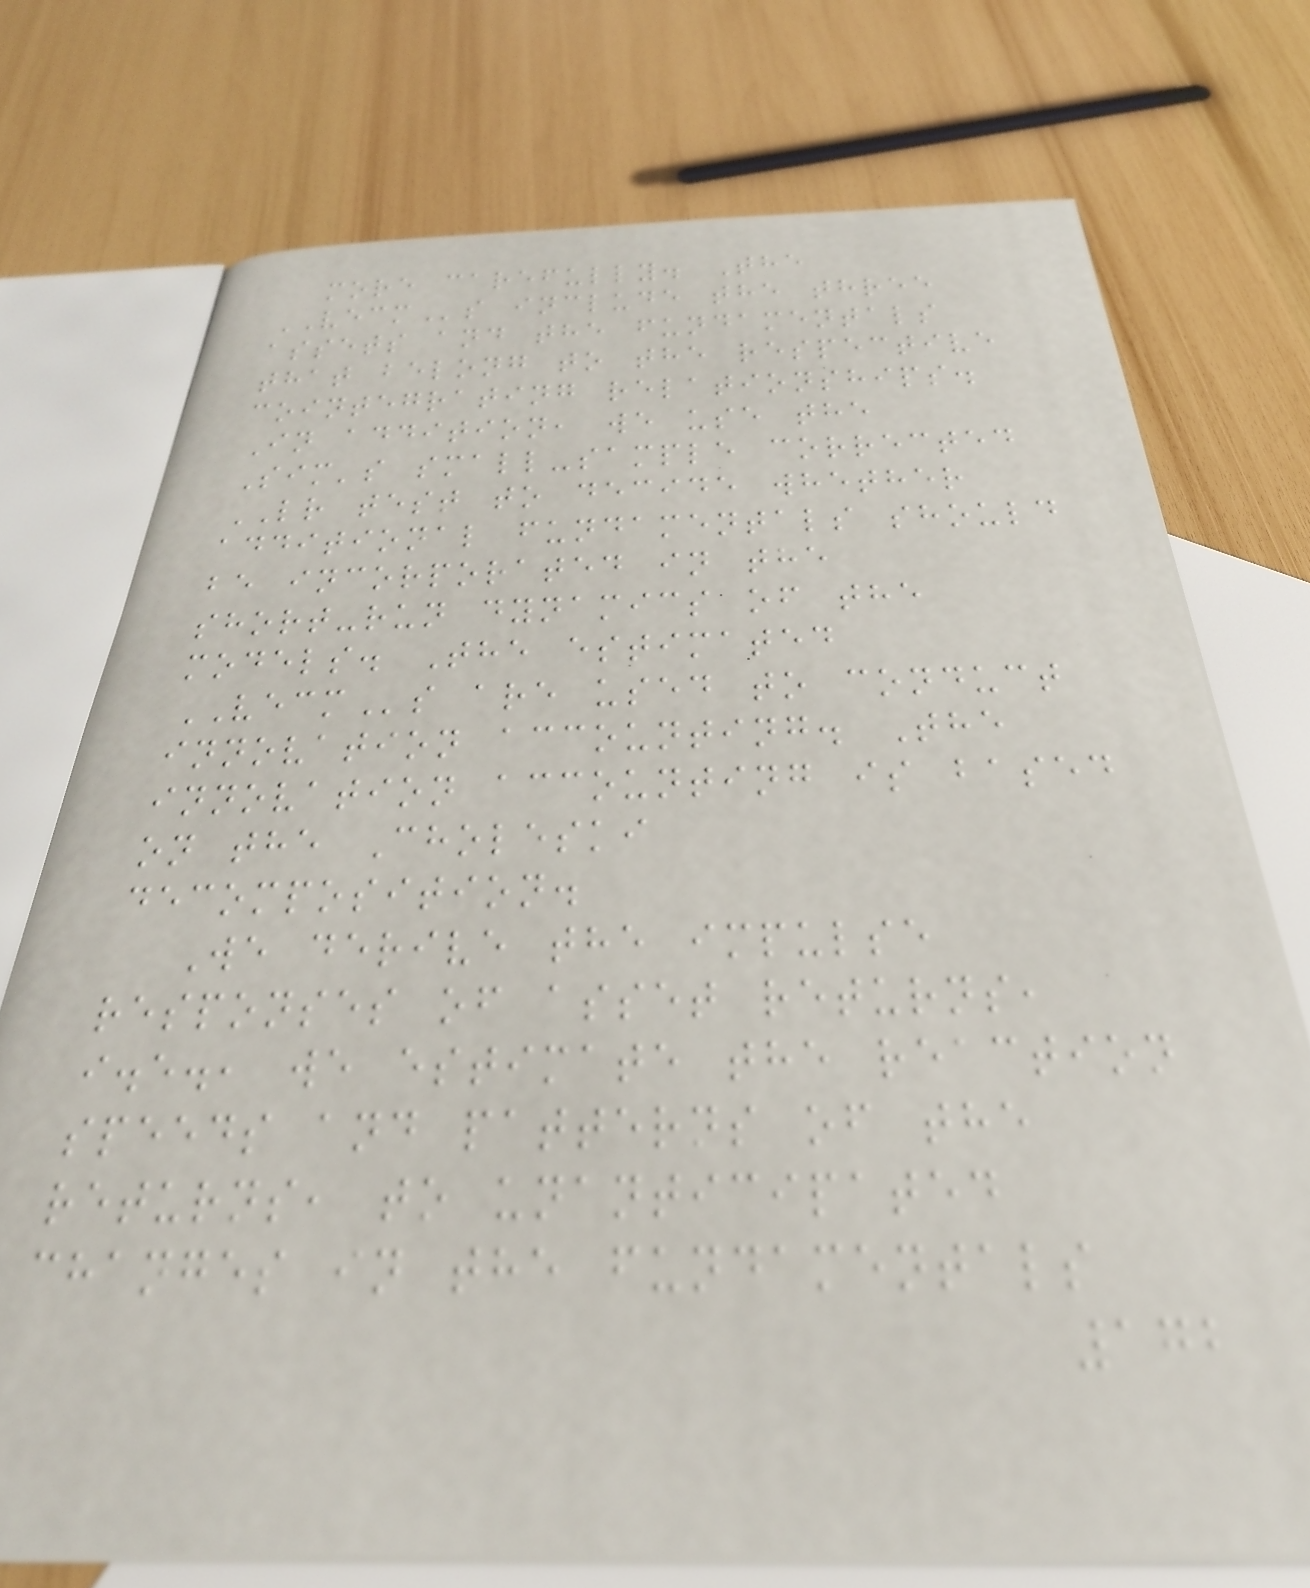more carefully. The
VECMs include the three
assets and the fundamentals
that belong to the respective
cointegrating relationships.
In addition, we use the
Sim's small-sample corrected
LR test to decide whether
additional fundamentals should
be incorporated in the
short-run dynamics of the
models. The estimated
VECMs are used to conduct
innovation accounting. The
innovation accounting is based
on the Choleski
decomposition.
We derive the impulse
responses of asset returns,
i.e., we estimate the reaction
speeds and patterns of the
returns, to unanticipated
changes in the fundamentals
172
